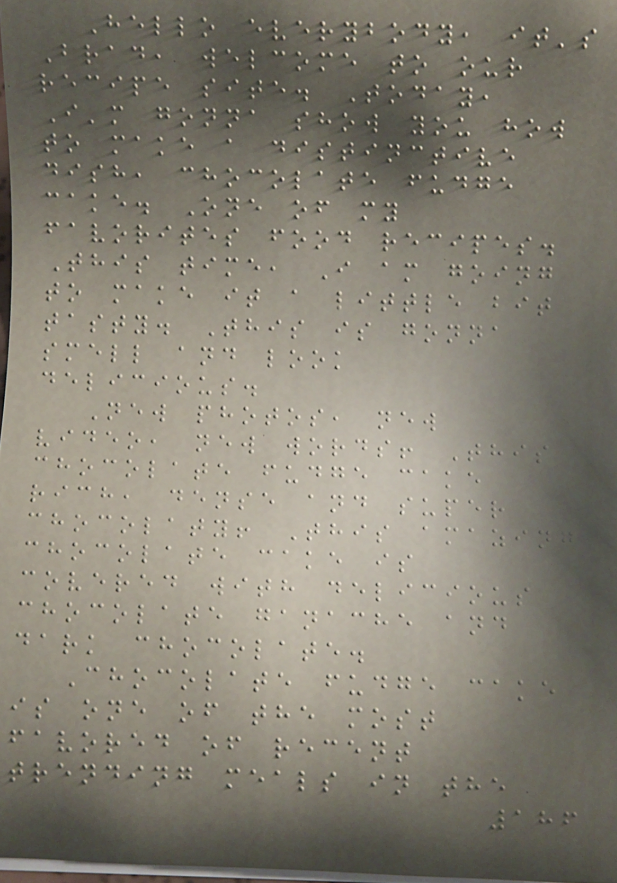Hello everybody, it's
Brad, welcome to our
recipe site. Today,
I'm gonna show you how
to make a distinctive
dish, chocolate fudge
cake. One of my
favorites food recipes.
This time, I am going
to make it a little bit
tasty. This is gonna
smell and look
delicious.
New photos, new
video, new words! This
chocolate fudge cake
rich, dense and super
chocolaty! This amazing
chocolate cake is
covered with delicious
chocolate ganache and
dark chocolate.
Chocolate fudge cake
is one of the most
favored of recent
trending meals in the
186
